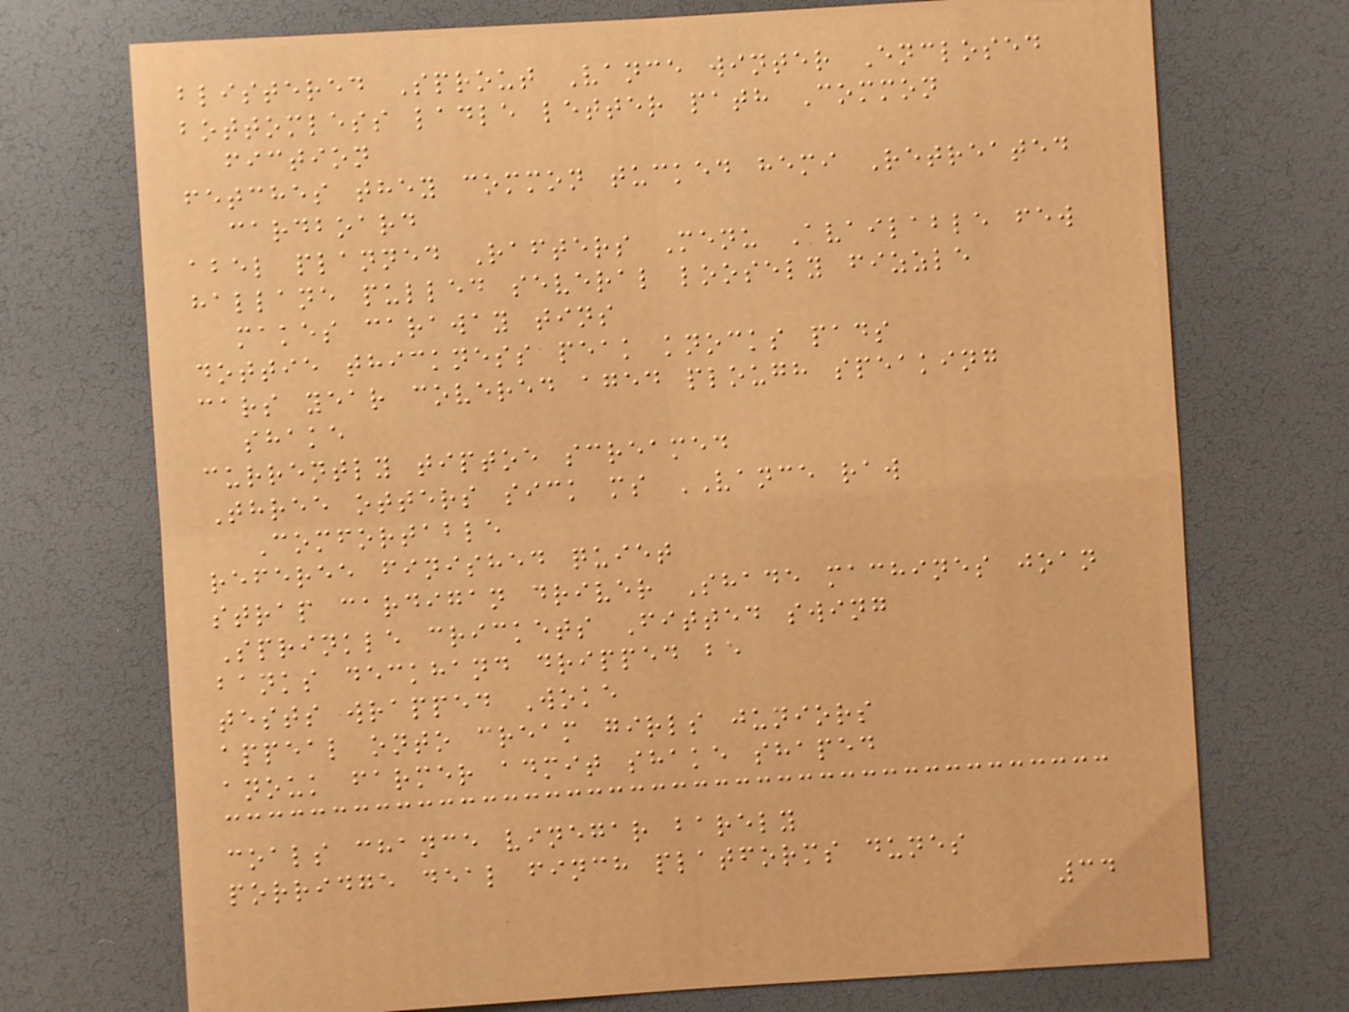blistered Sprout Vance winter Enclosed
bottomless ladle letter path Common
fiction
fetches they common tucked hemi Retreated
cardboard
abel planned Rafters Menu Available few
hallane pulled several loosely fizzle
makes caraway tins
dottie thickness peak knocks pads
cars year covered aged plough speaking
shake
currently tiptoe screamed
Three otters sick ms VANCE raw
Comfortable
referee finished quiet
strap cardigan driver Shade machines joan
Sprinkle crickets Fitted swing
banks deckhand dripped be
tests wrapped Woke
appeal onto cream girls juniors
anouk farmer admit shake shaped
coals chance vinegar barely
porridge deal finch platforms dunes
34
